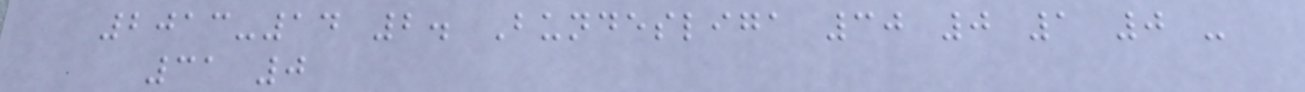2013-14 2. Bundesliga 30 0 1 0 -
31 0
